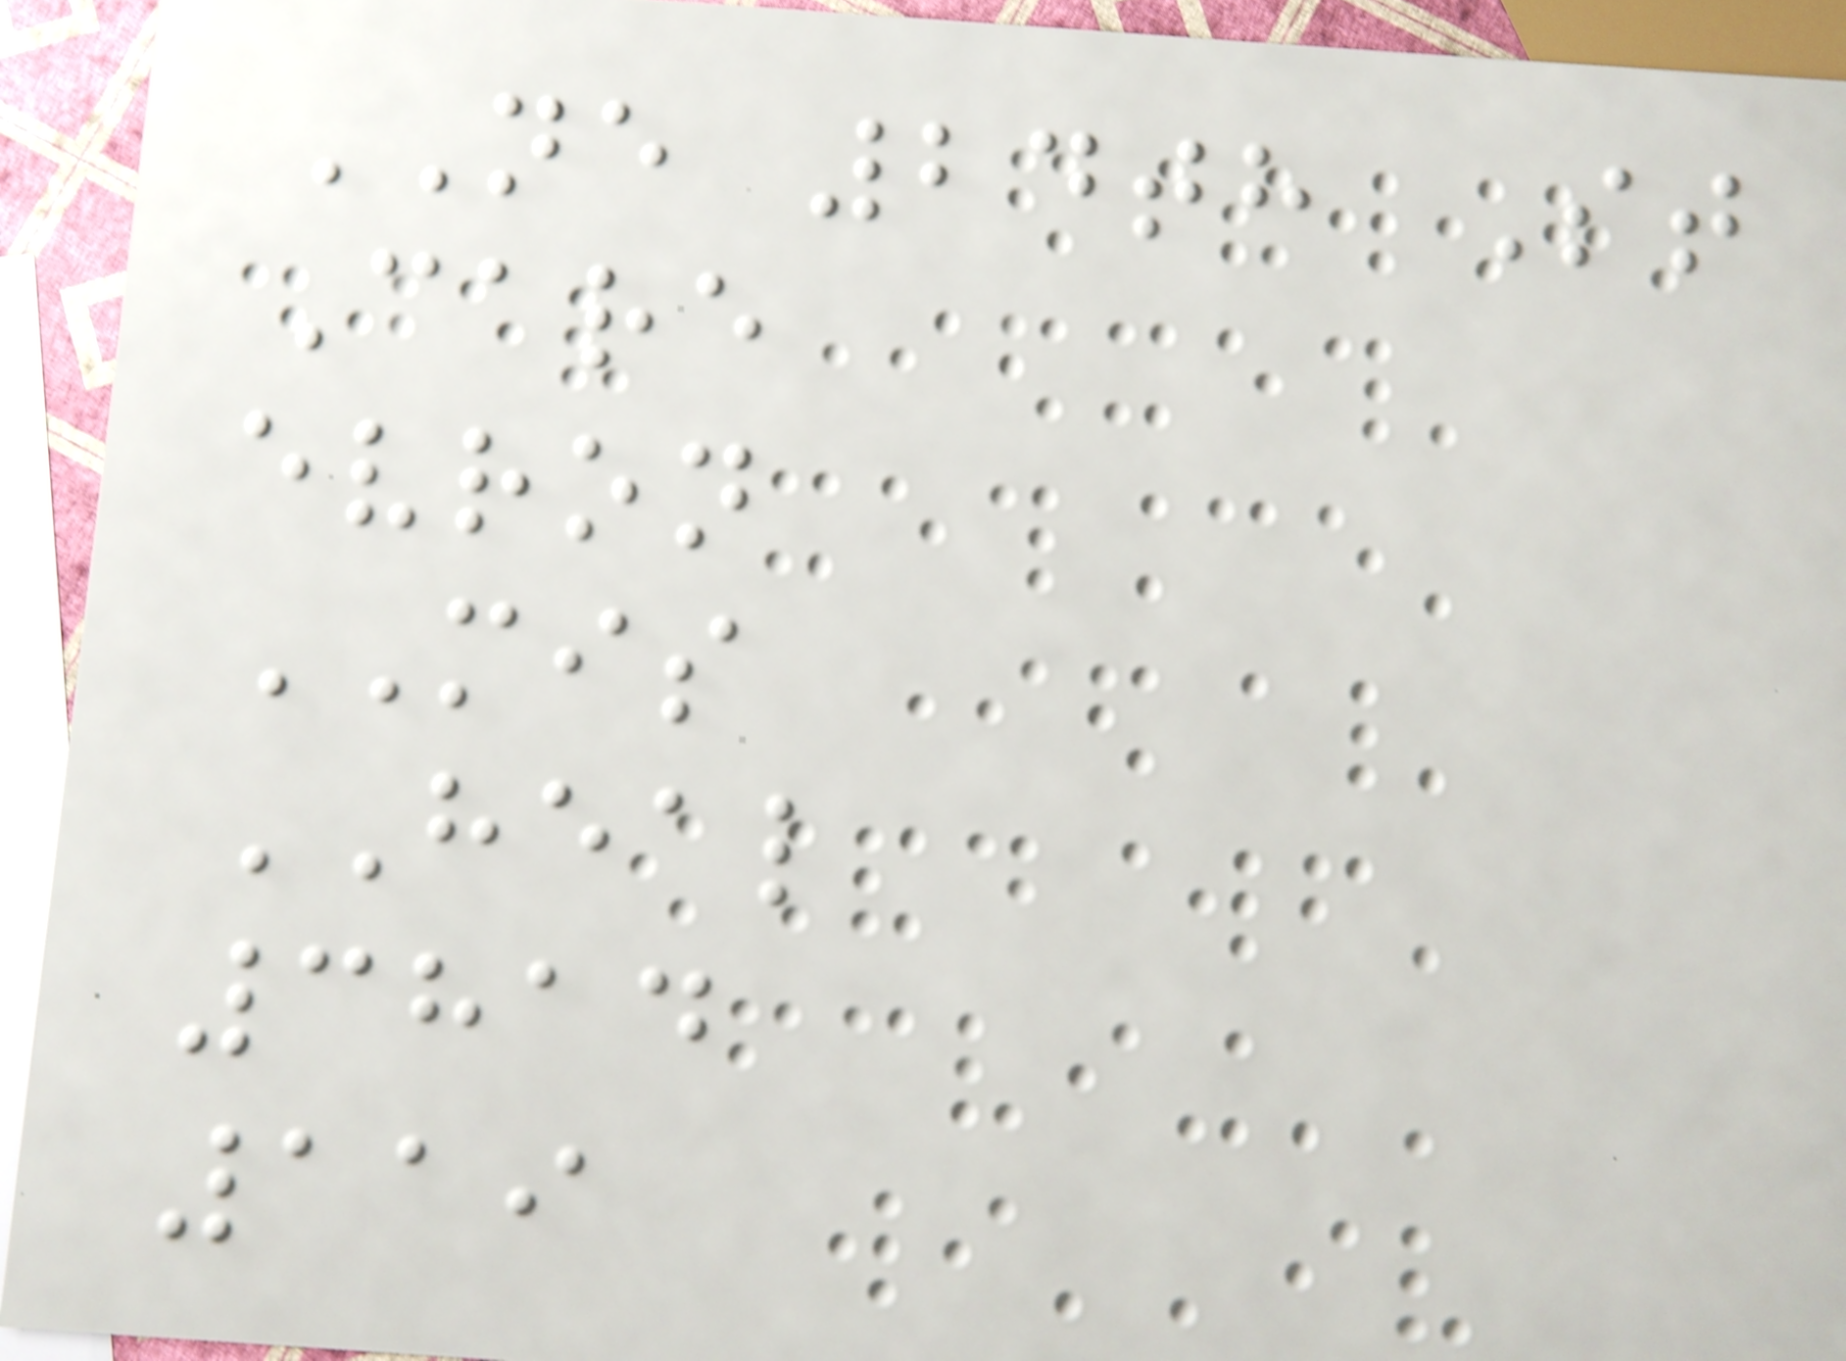NE 24th St
Care
evron
MIS
HEAL
3814
119
